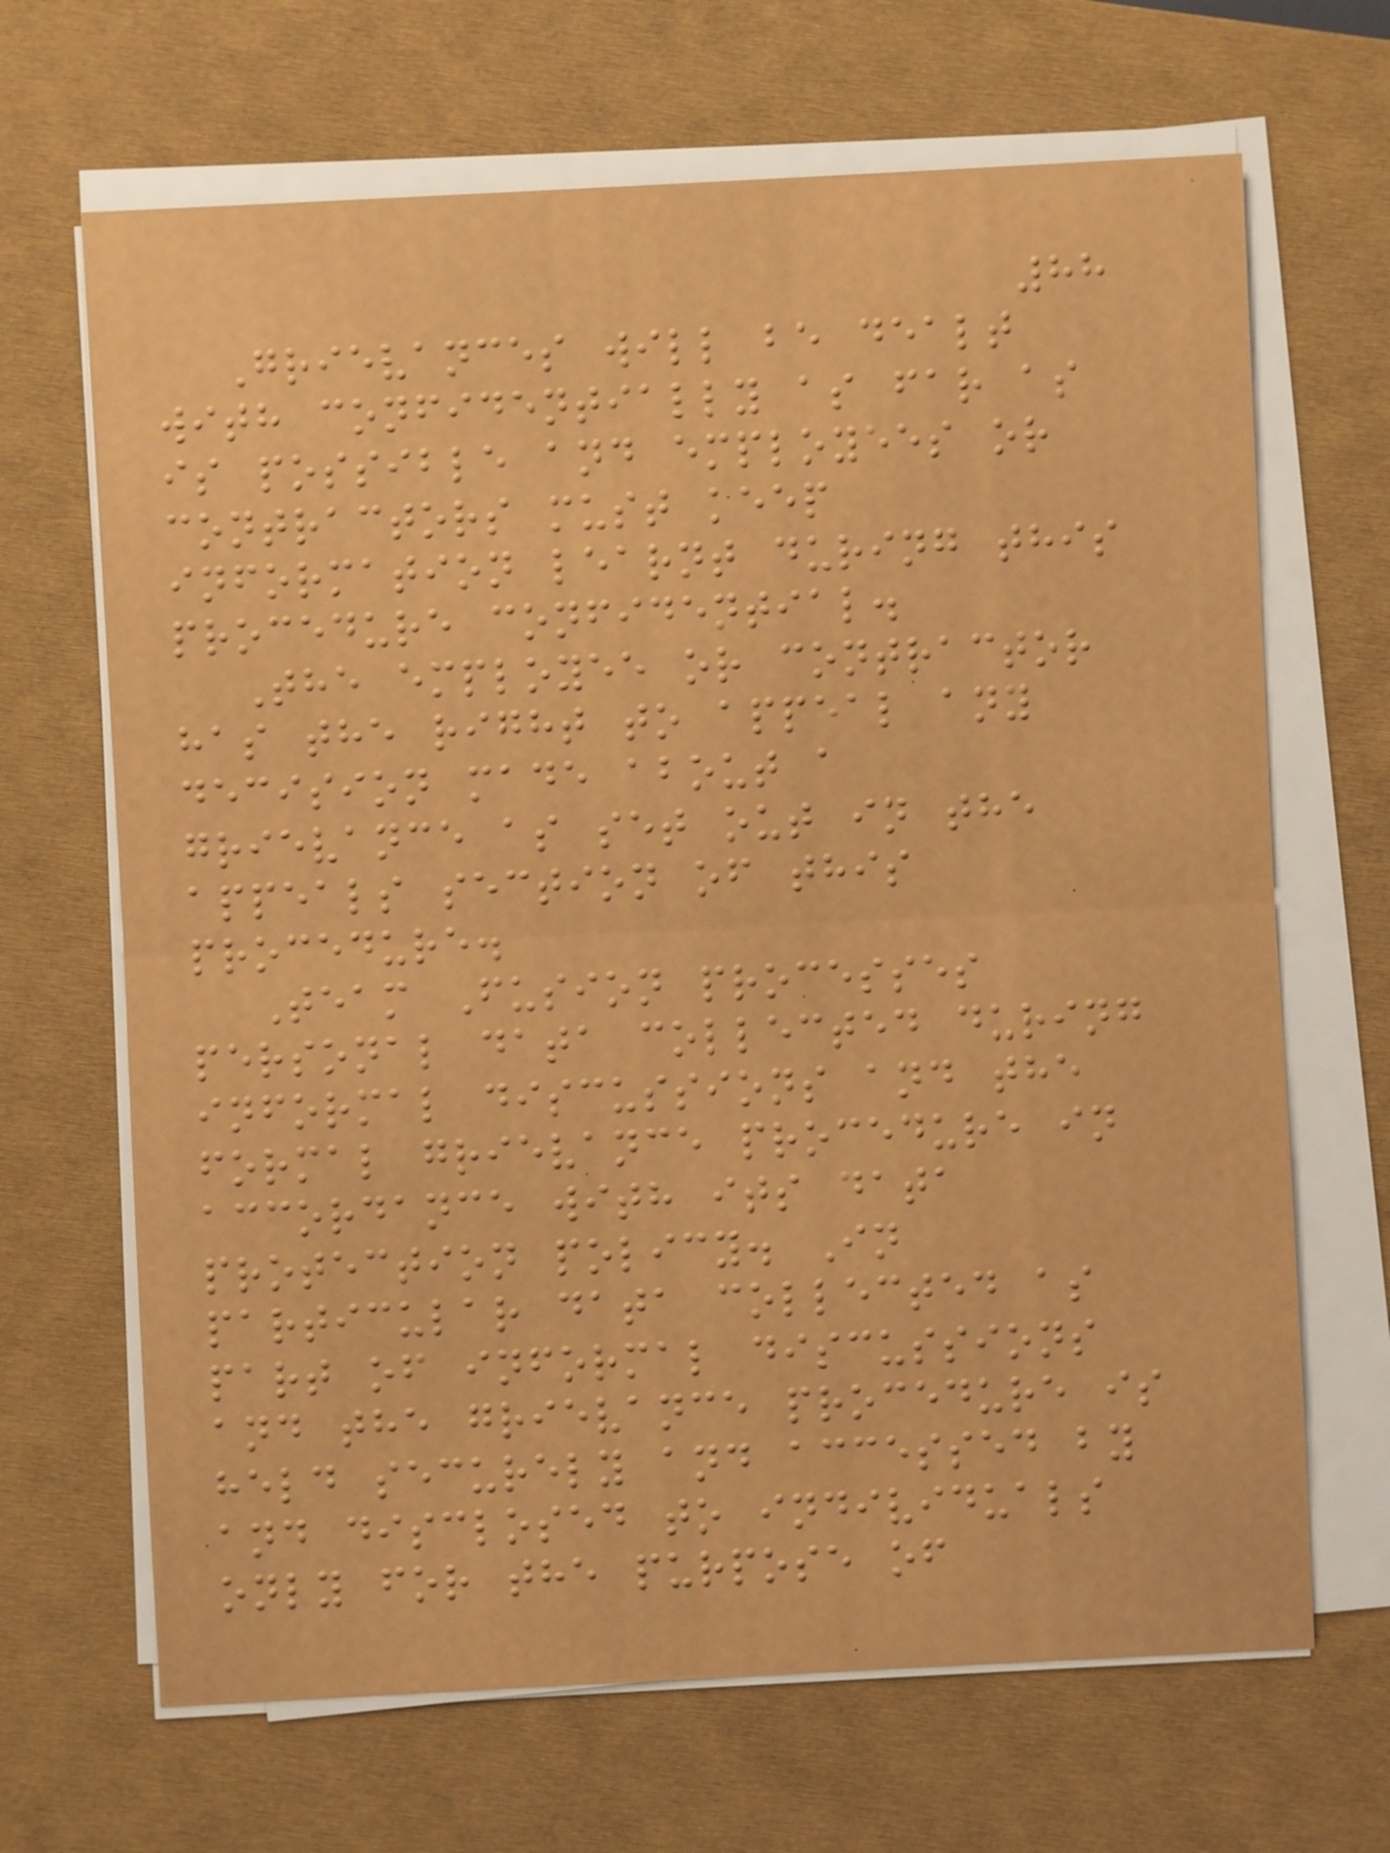88
Grievances will be dealt
with confidentially as far as
is possible and employees or
contractors must keep
information learnt during this
procedure confidential.
The employee or contractor
has the right to appeal any
decision made about a
grievance as set out in the
appeals section of this
procedure.
Team Fusion processes
personal data collected during
informal discussions and the
formal grievance procedure in
accordance with its data
protection policy. In
particular data collected as
part of informal discussions
and the grievance procedure is
held securely and accessed by
and disclosed to individuals
only for the purpose of
